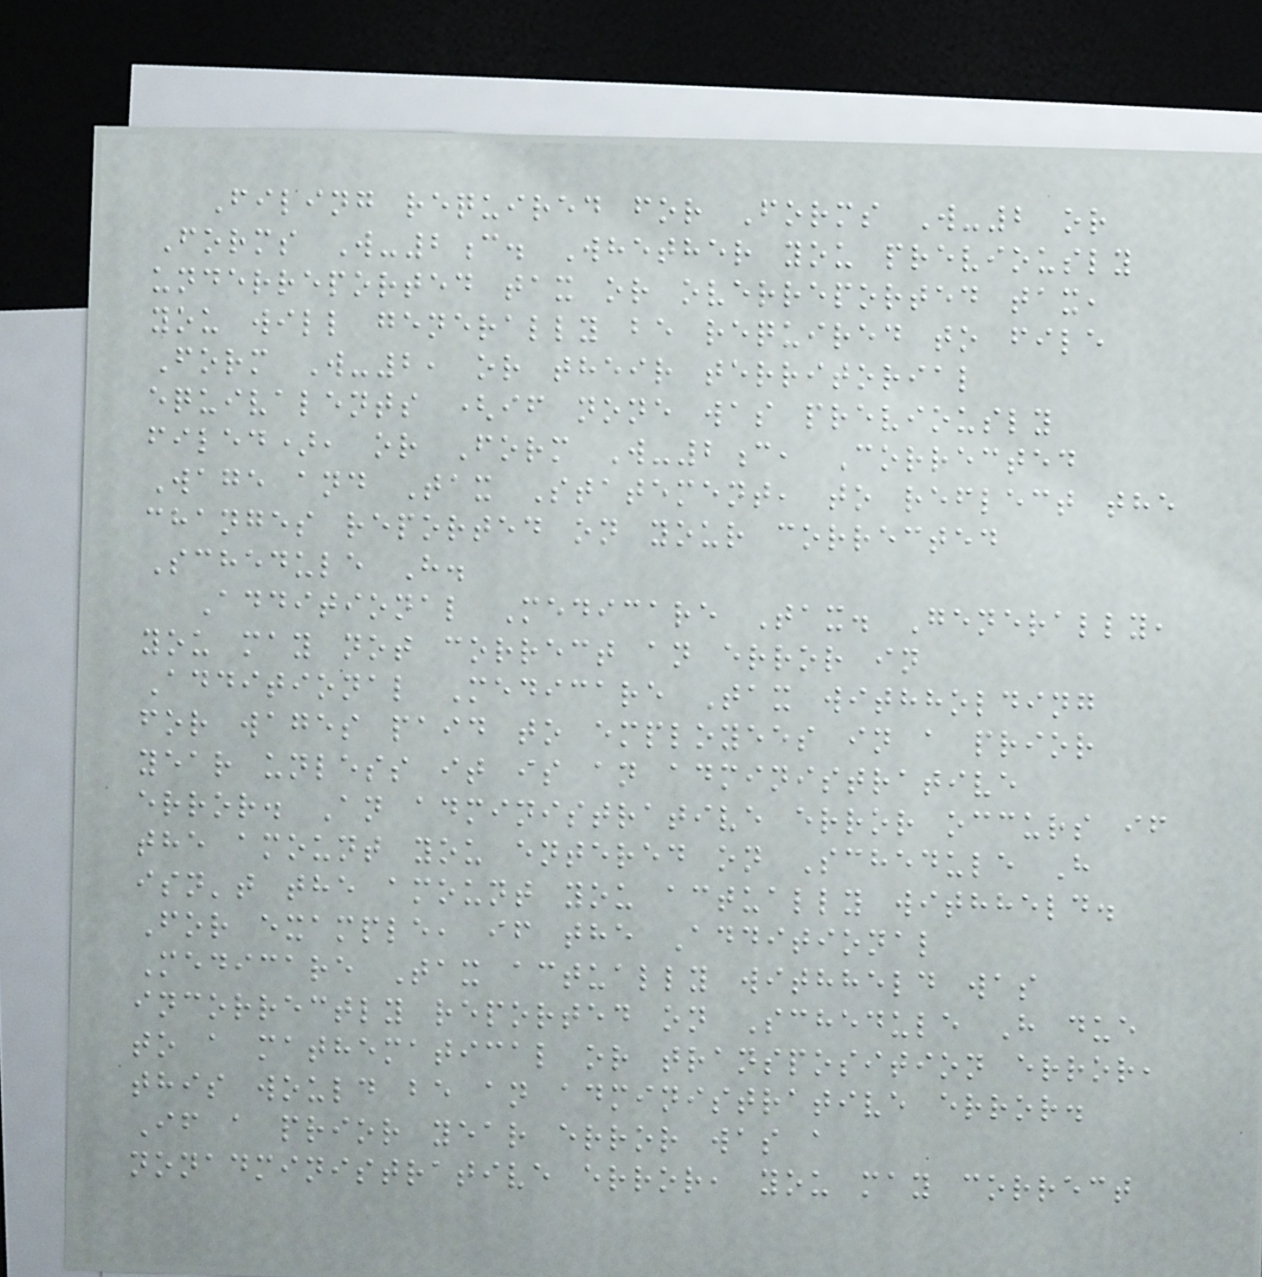Filing required for Forms W-2 or
Forms W-2c. Whether you previously
underreported tax or overreported tax,
you will generally be required to file
Form W-2, or their territorial
equivalents (if none was previously
filed), or Form W-2c, Corrected
Wage and Tax Statement, to reflect the
changes reported on your corrected
Schedule H.
Additional Medicare Tax. Generally,
you may not correct an error in
Additional Medicare Tax withholding
for wages paid to employees in a prior
year unless it is an administrative
error. An administrative error occurs if
the amount you entered on Schedule H
isn't the amount you actually withheld.
For example, if the Additional
Medicare Tax actually withheld was
incorrectly reported on Schedule H due
to a mathematical or transposition error,
this would be an administrative error.
If a prior year error was a
nonadministrative error, you may correct
